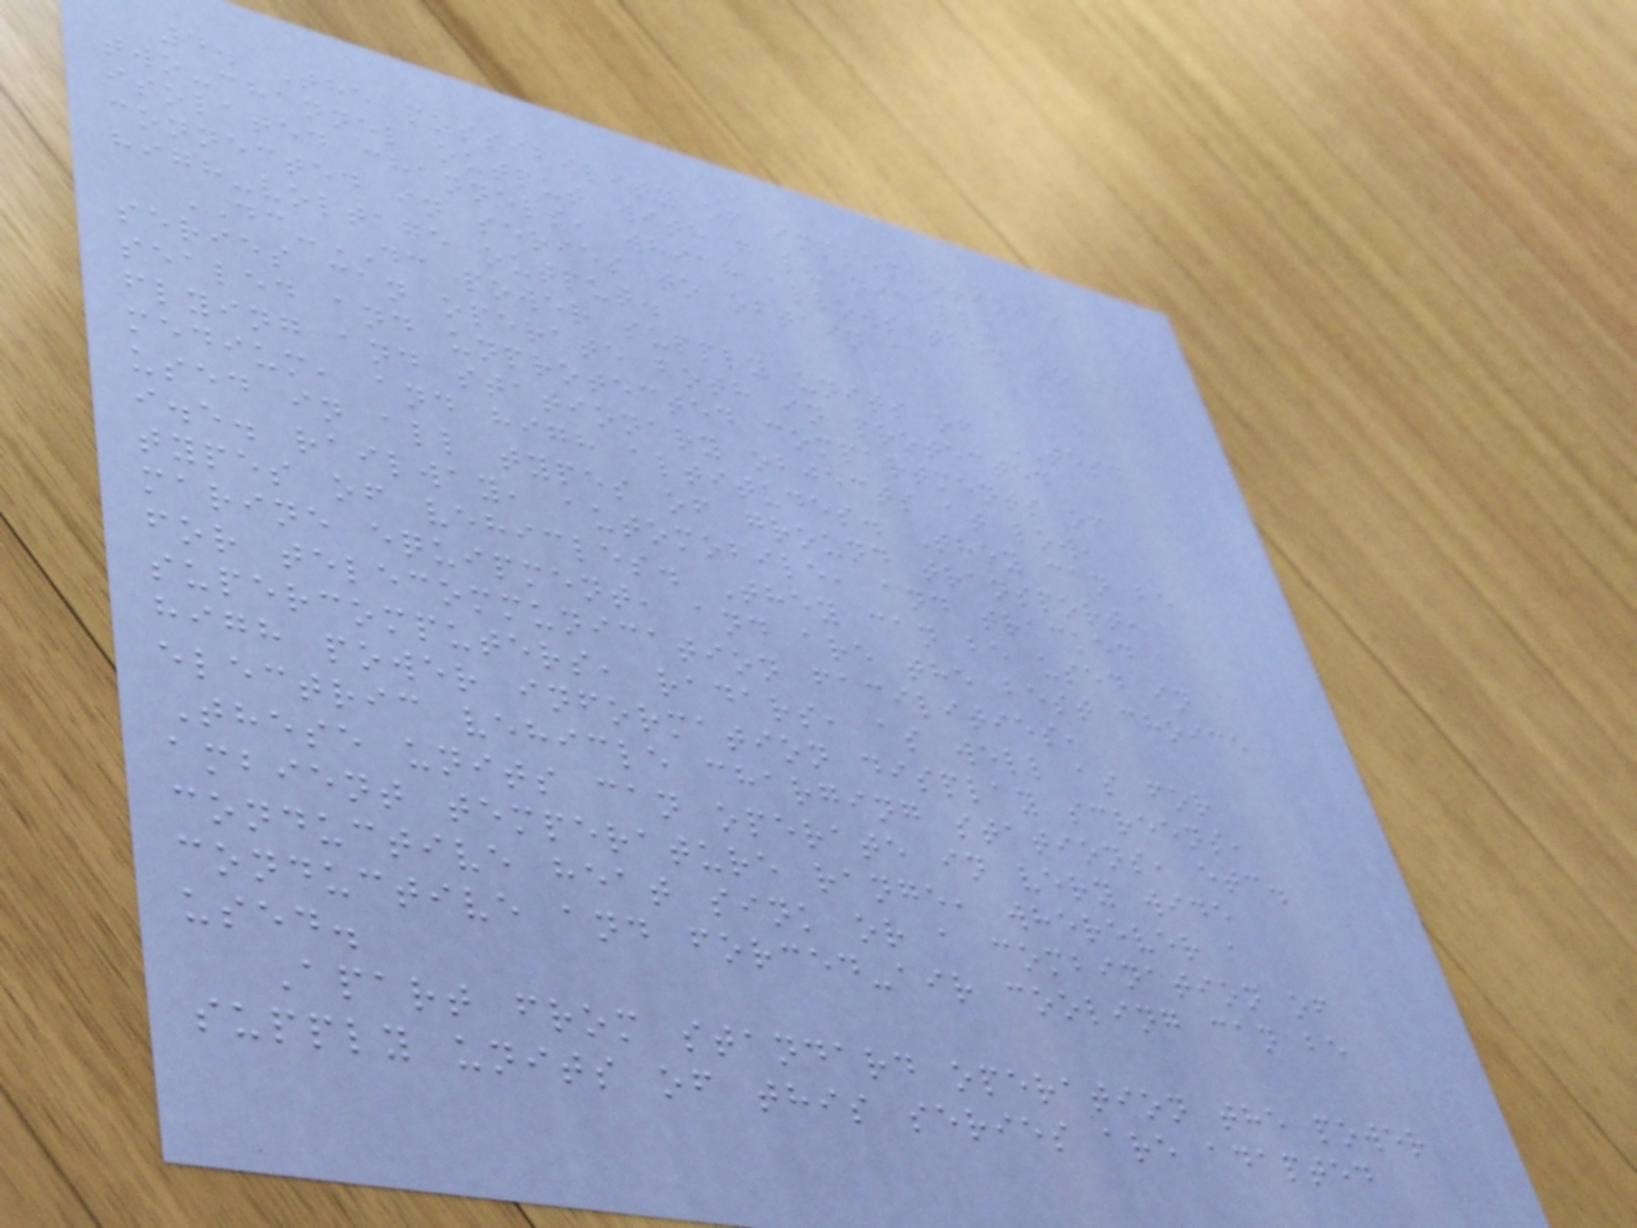4. The possibility of implementing a
two-channel output with galvanically
isolated channels, which allows them to be
connected in series to obtain a
high-voltage output.
DC-DC power supply units of TESD
series can operate both in protected
sealed and unprotected compartments of
flying and stationary objects at low,
medium, and high altitudes. They can be
used in all types of ground transport,
i.e. railway, automobile, and tracked
types of vehicles. They can be used in
marine equipment, and are the best choice
for telecommunication facilities,
supercomputers, radars, as well as for
high power information display screens,
electric vehicle charging stations, etc.
These units can operate in very wide
ambient temperature range, wherever a
conductive heat sink or a combination of
conductive and forced-air cooling can be
used.
Apart from standard operation the power
supply units of this series are adapted
